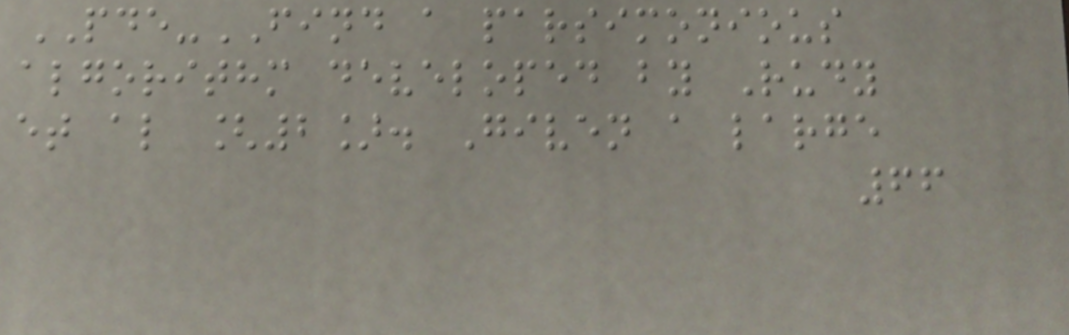PDE-FIND a parsimonious
algorithm developed by Rudy
et al [2]. Given a large
66
